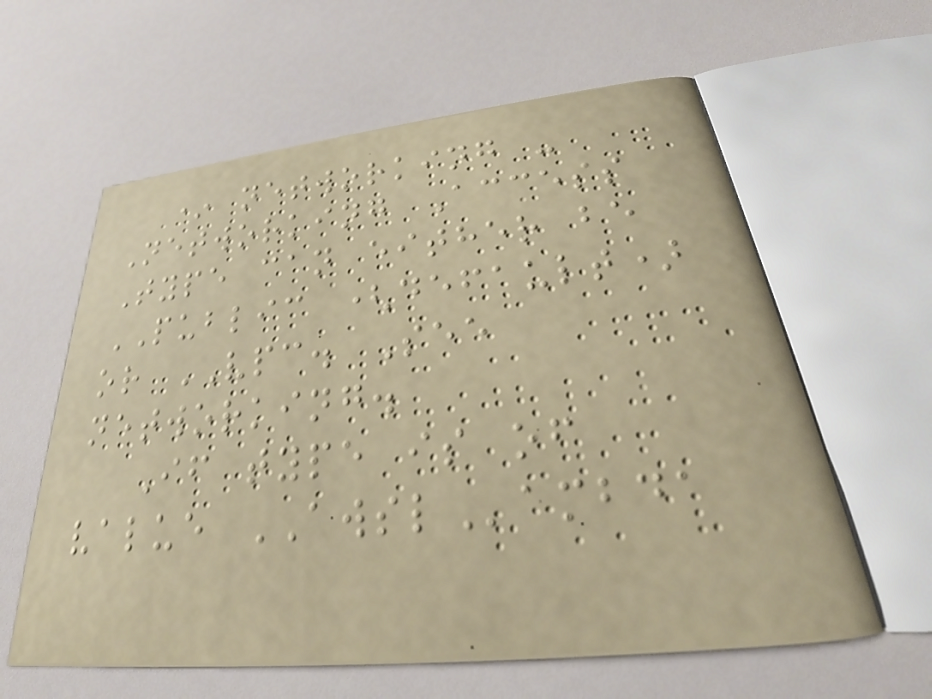* networking -
Networking Access
Type can either be
PUBLIC (default)
or VPC. See
networking.
If type is of
value AWSLambda
